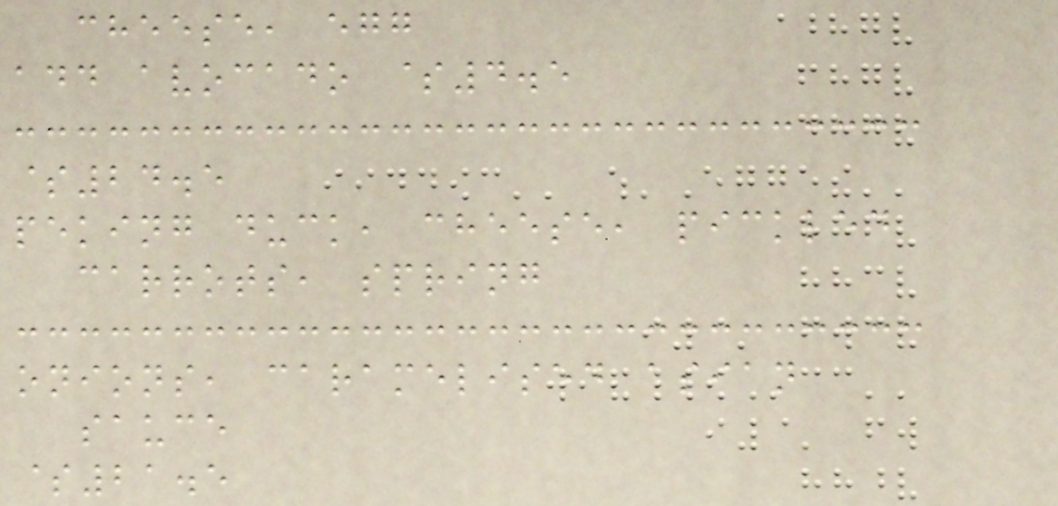cheese, egg
add avocado $4.5
$24.5
peking duck, cheese, pickled
carrots, spring
onions, caramelised asian
sauce
$21.5
